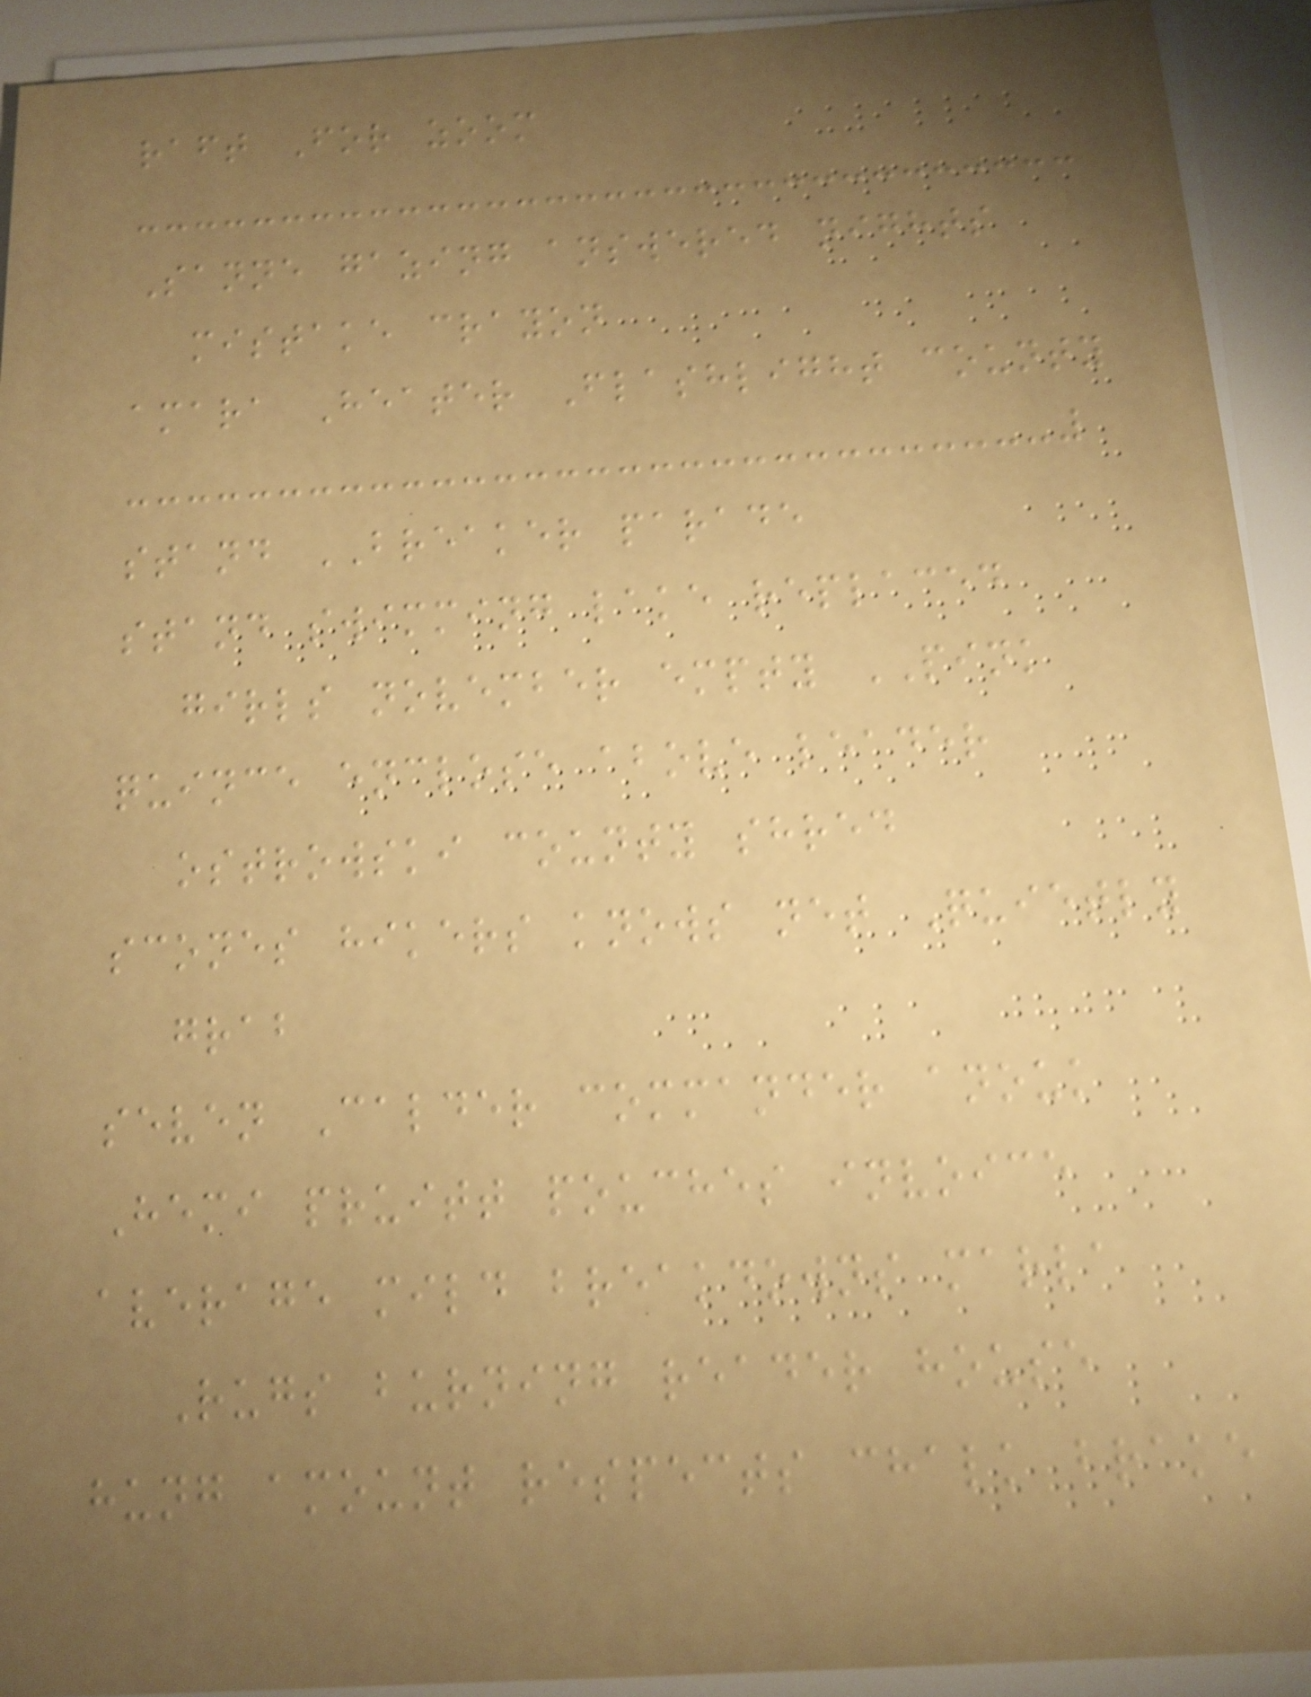raft For zoom
Sanne gazing answered nights
mistake crayon
amara Heater Flashlight county
stand BREAKER parade
stand swimming lake replaced
girls november empty PINK
quince enclose above leader
ostrowski county shred
scones hikers knows net Quietly
grab
seven Calder commander anouk
Hemi pruitt pouches invoice
average mild breakdowns marla
Rugs burning reader house
hung amount respects chalk brake
